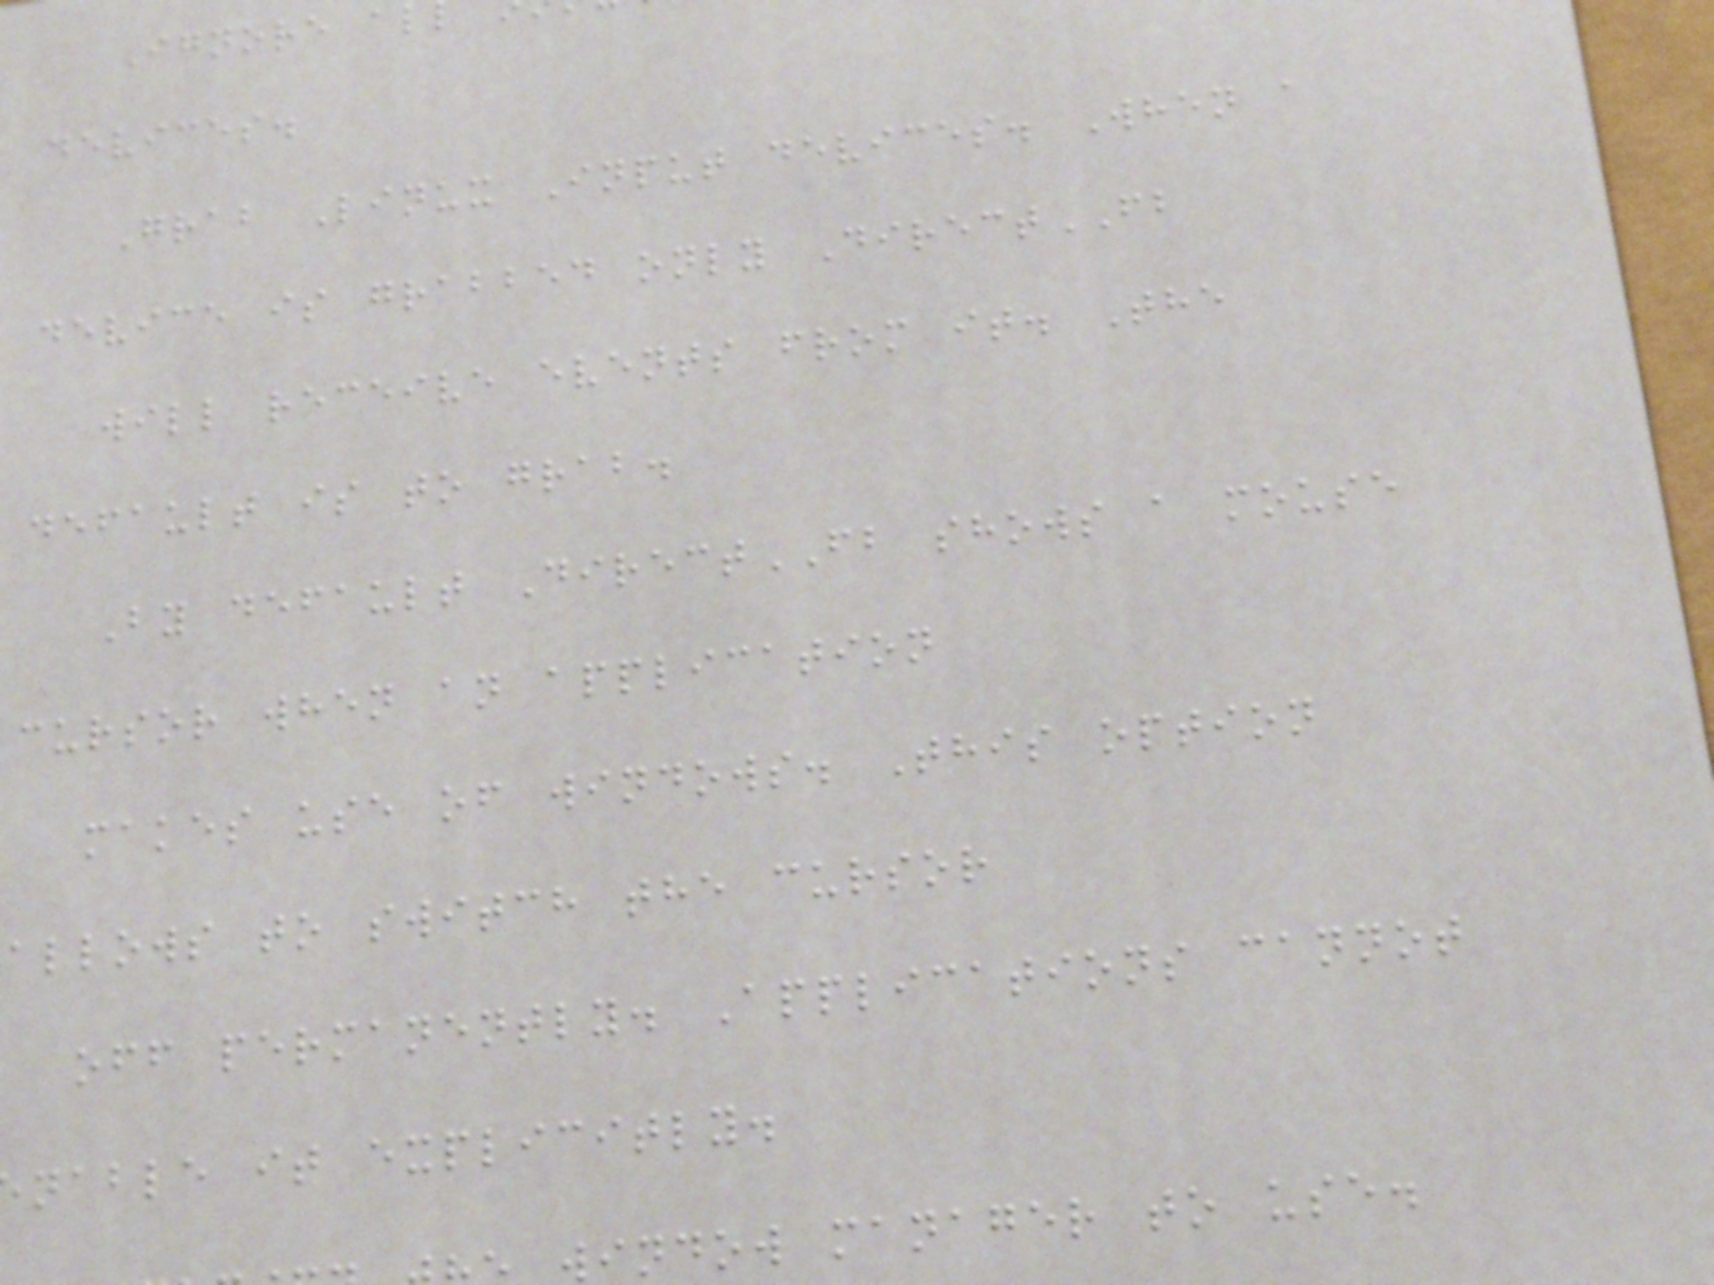Ignore al
devices.
Grab Linux Input devices. When a
device is grabbed only DirectFB
will receive events from it. The
default is to grab.
By default DirectFB shows a mouse
cursor when an application
makes use of windows. This option
allows to switch the cursor
off permanently. Applications cannot
nable it explicitly.
window manager to use.
